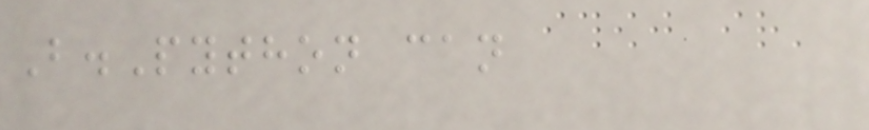B.Python can
